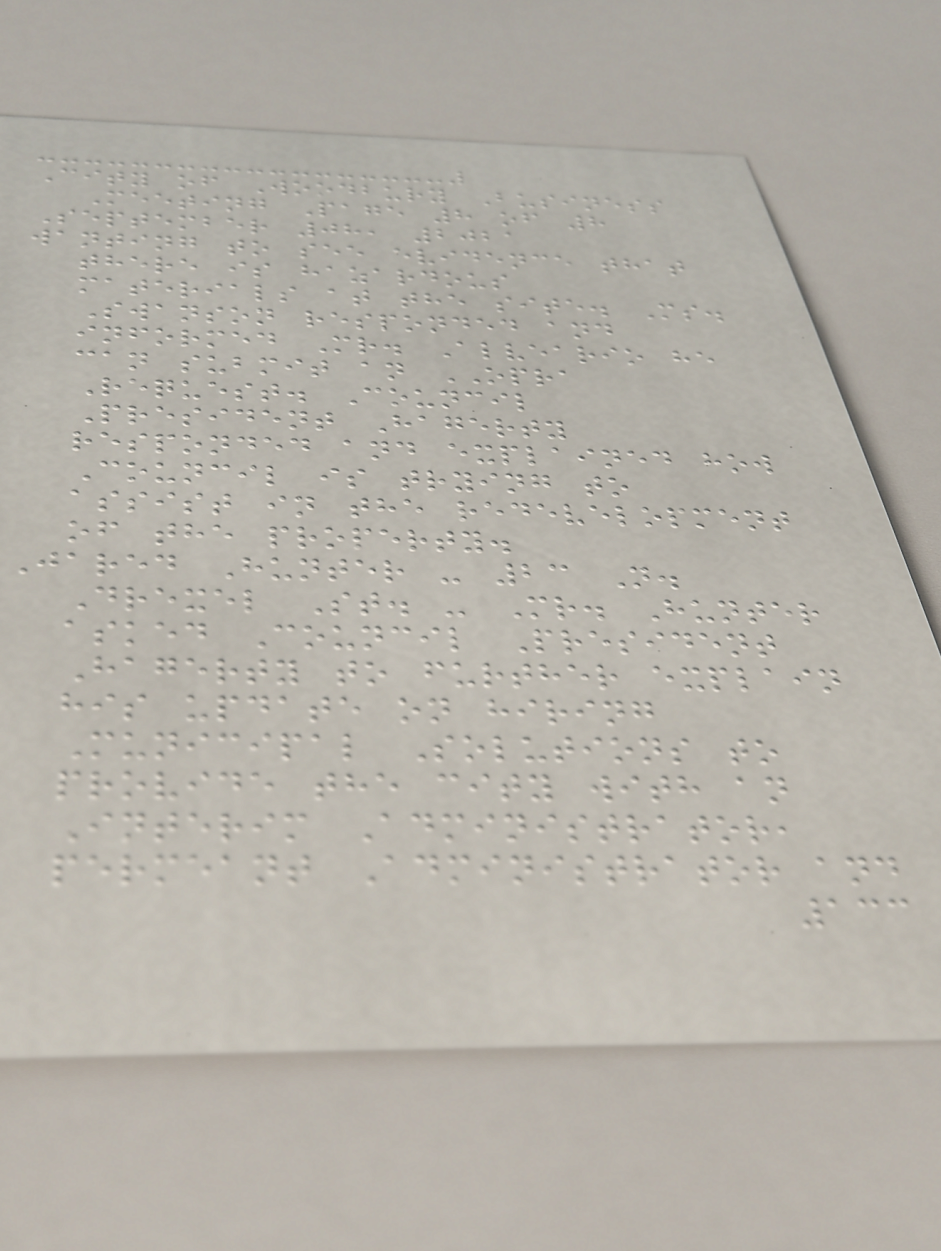City of Woodbury Business
Meeting Page 8 of 8
September 08, 2021
wanting to see evidence that
there is hazardous
materials at the site. Ms.
Swanson responded and
informed Mr. Alveario he
can submit an OPRA
Request. Council
President Hagerty
responded and explained how
Council is trying to
assist in the redevelopment
of the property.
Jared Hunter - 23 N.
Drexel St. - Mr. Hunter
asked Council President
Hagerty to further explain
his update on hiring
Municipal Solutions to
provide the city with an
Interim Administrator,
permeant Administrator and
133
